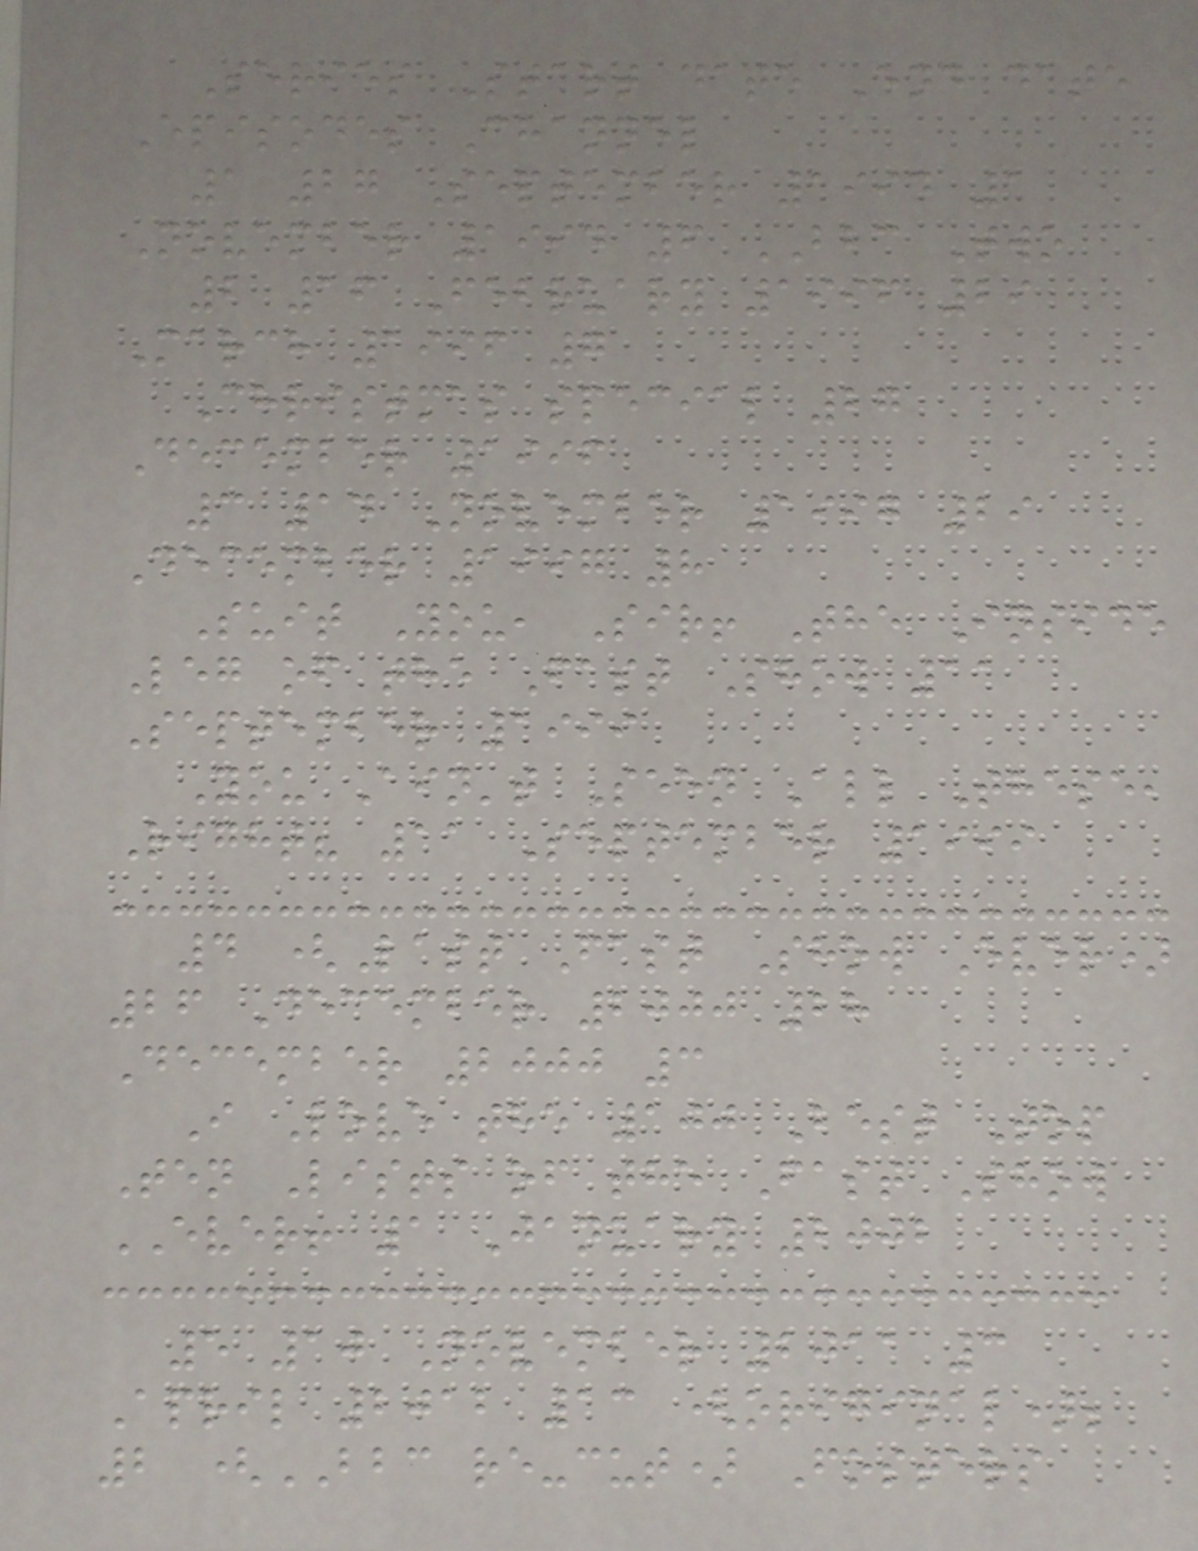Series Start date End date
Episodes Channel
1 27 September 1994 1
November 1994 6 BBC Two
2 16 February 1996 29
March 1996 7
Christmas special 27
December 1996
3 14 November 1997 29
December 1997 8
Suit You, Sir! The Inside
Leg of the Fast Show 11
September 1999
You Ain't Seen All These,
Right? 11 September 1999
4 (Last Fast Show Ever)
26 December 2000 28
December 2000 3
I Love the 100 Best Top
Ten Lists of the Fast Show
EVER! 1 January 2002
5 10 November 2011 3
April 2012 13 (original);
2 (BBC re-cut) Fosters
